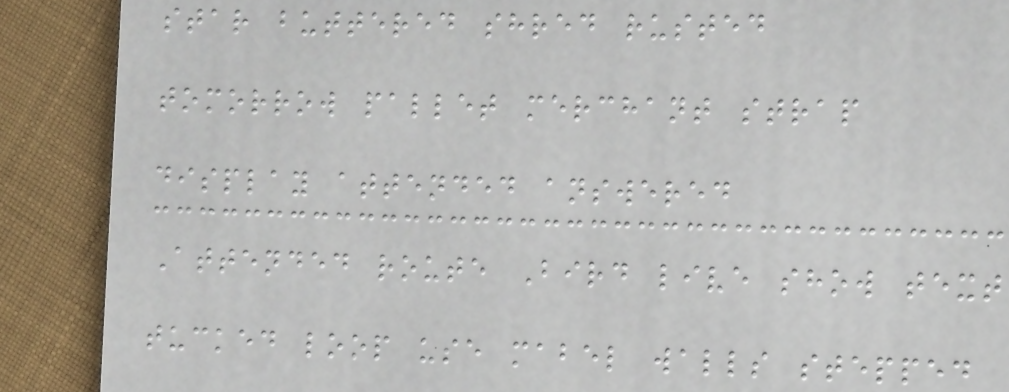star buttered shred rusted
tomorrow pallet merchant strap
display attended answered
Attended route Bird live show text
tucked loop use mabel walls stepped
